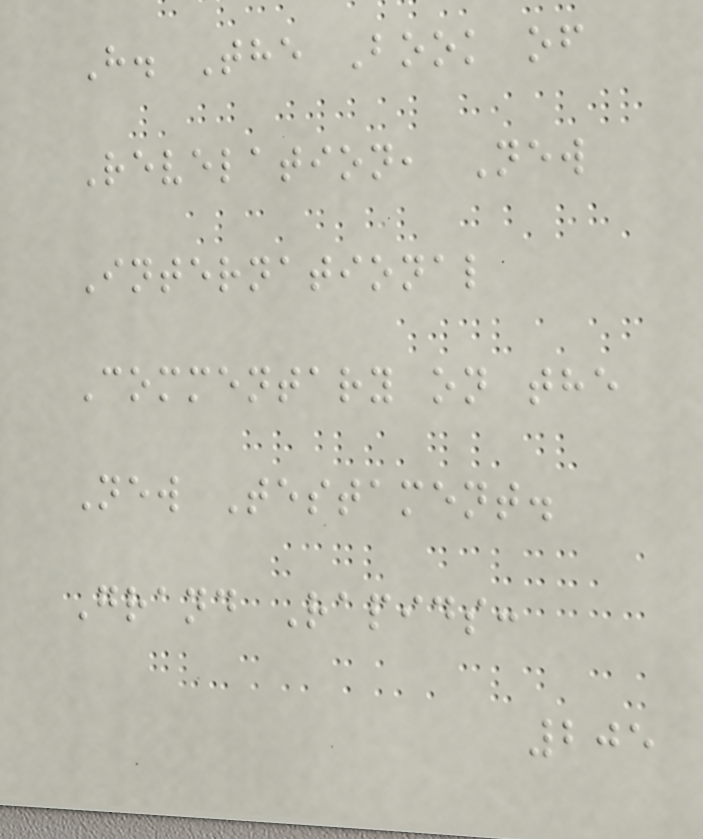H. The Book of
Revelation, New
International
Commentary on the
New Testament.
Grand Rapids:
205
